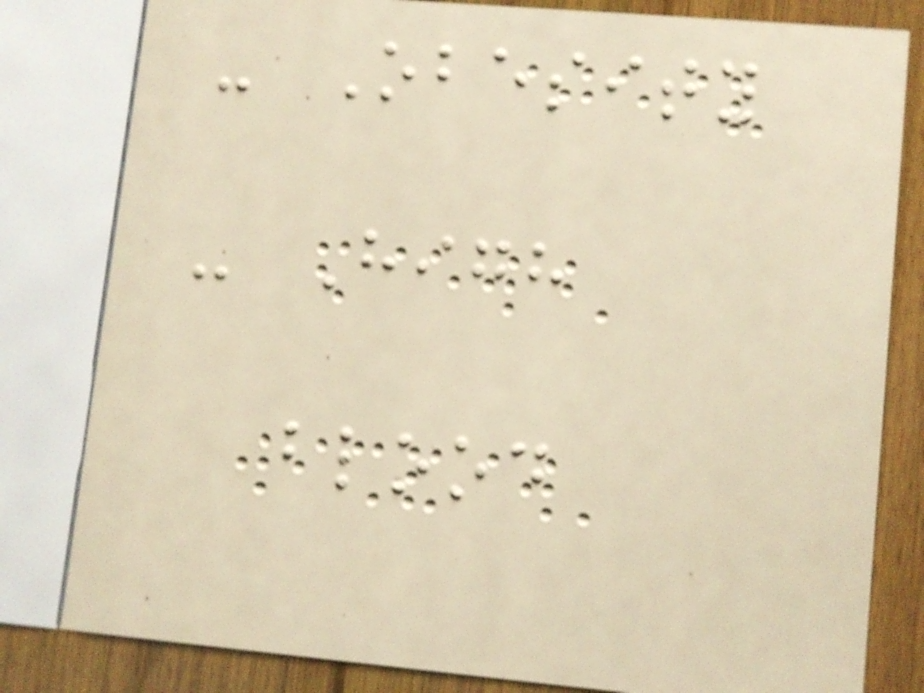- Obesity
- High
blood
